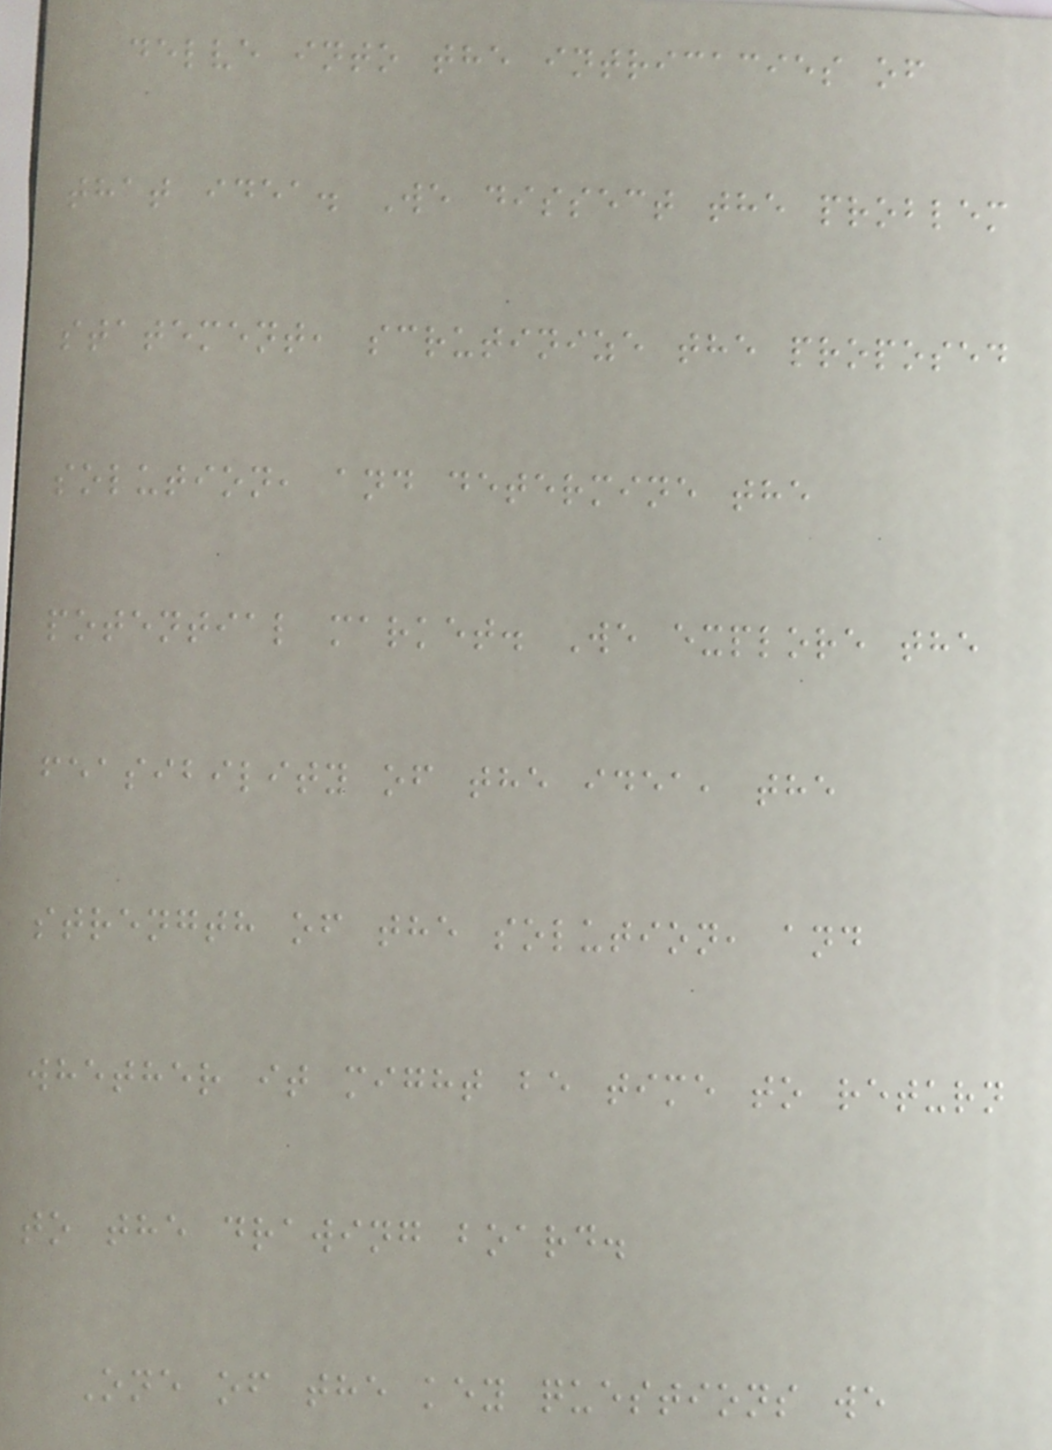delve into the intricacies of
that idea. We dissect the problem
statement, scrutinize the proposed
solution, and determine the
potential market. We explore the
feasibility of the idea, the
strength of the solution, and
whether it might be time to return
to the drawing board.
One of the key questions we
